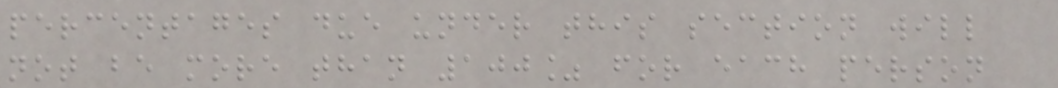percentages due under this section will
not be more than 100% for each person
